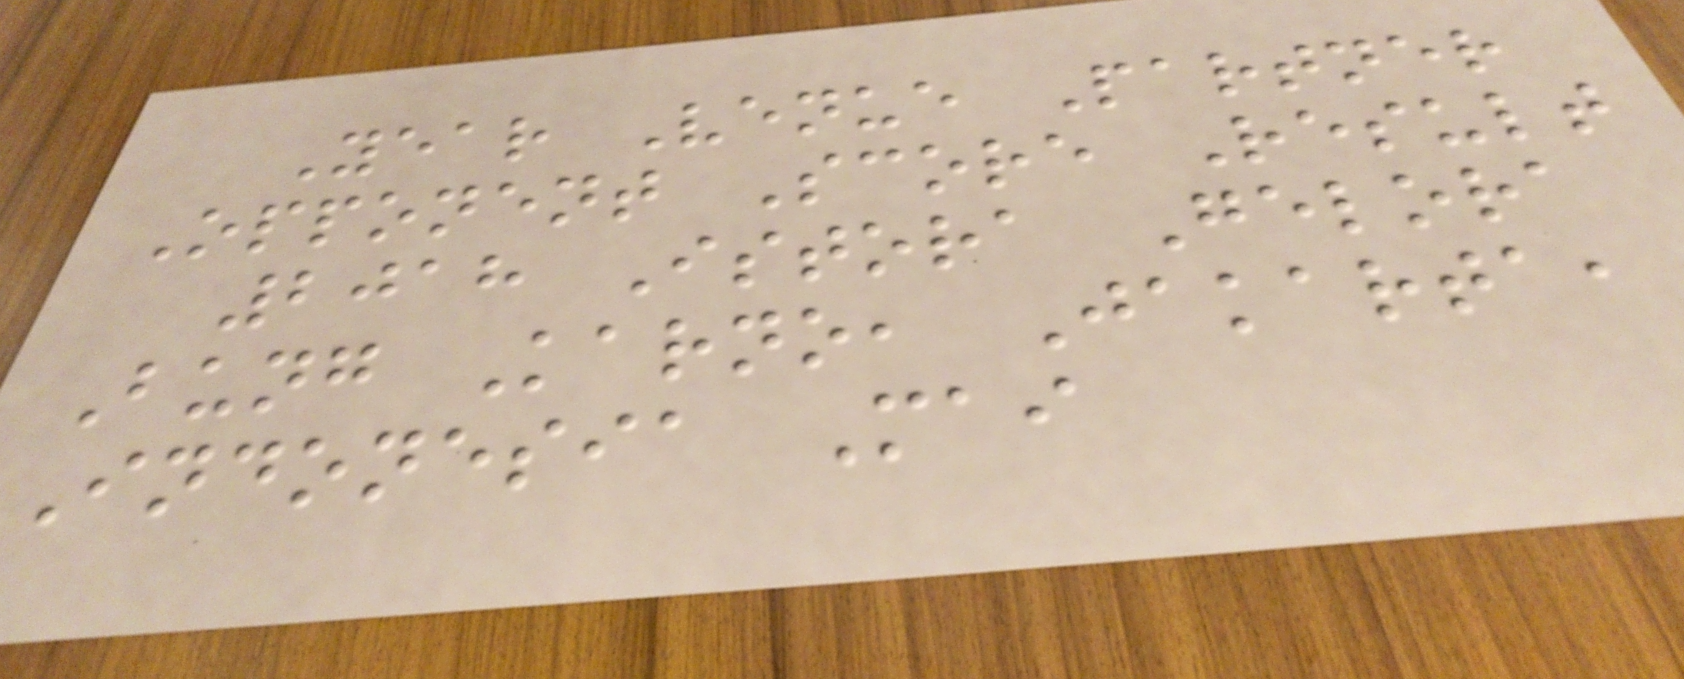Year Venue Partner
Opponent Score Result
2018 Istora Gelora
Bung Karno, Jakarta,
Indonesia Mai
